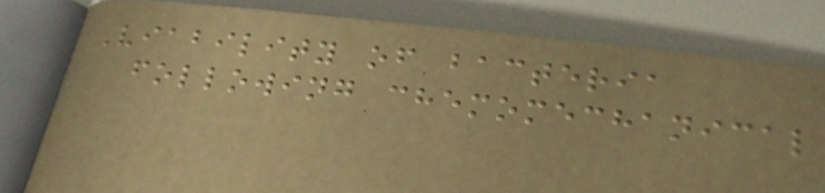Viability of bacteria
following chemomechanical
